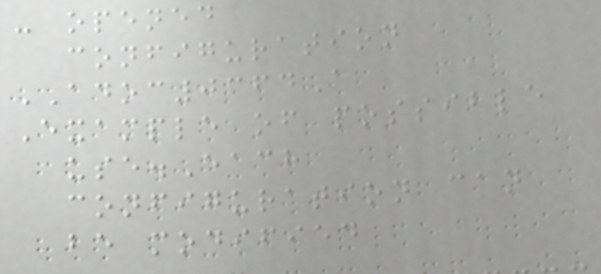- opened
configuration
ADOC0364A
Example of possible
use.Each
configuration can
be modified
